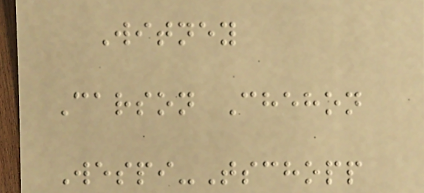Witney
Carson Chehon
Wespi-Tschopp
